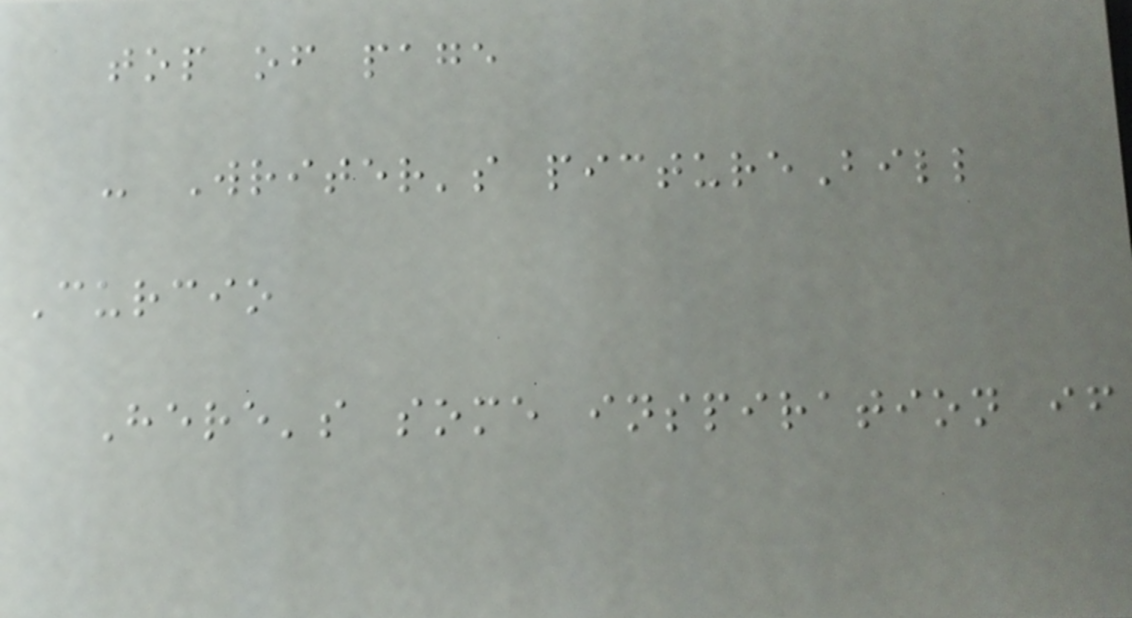top of page
- Writer's pictureBill
Curcio
Here's some inspiration if
